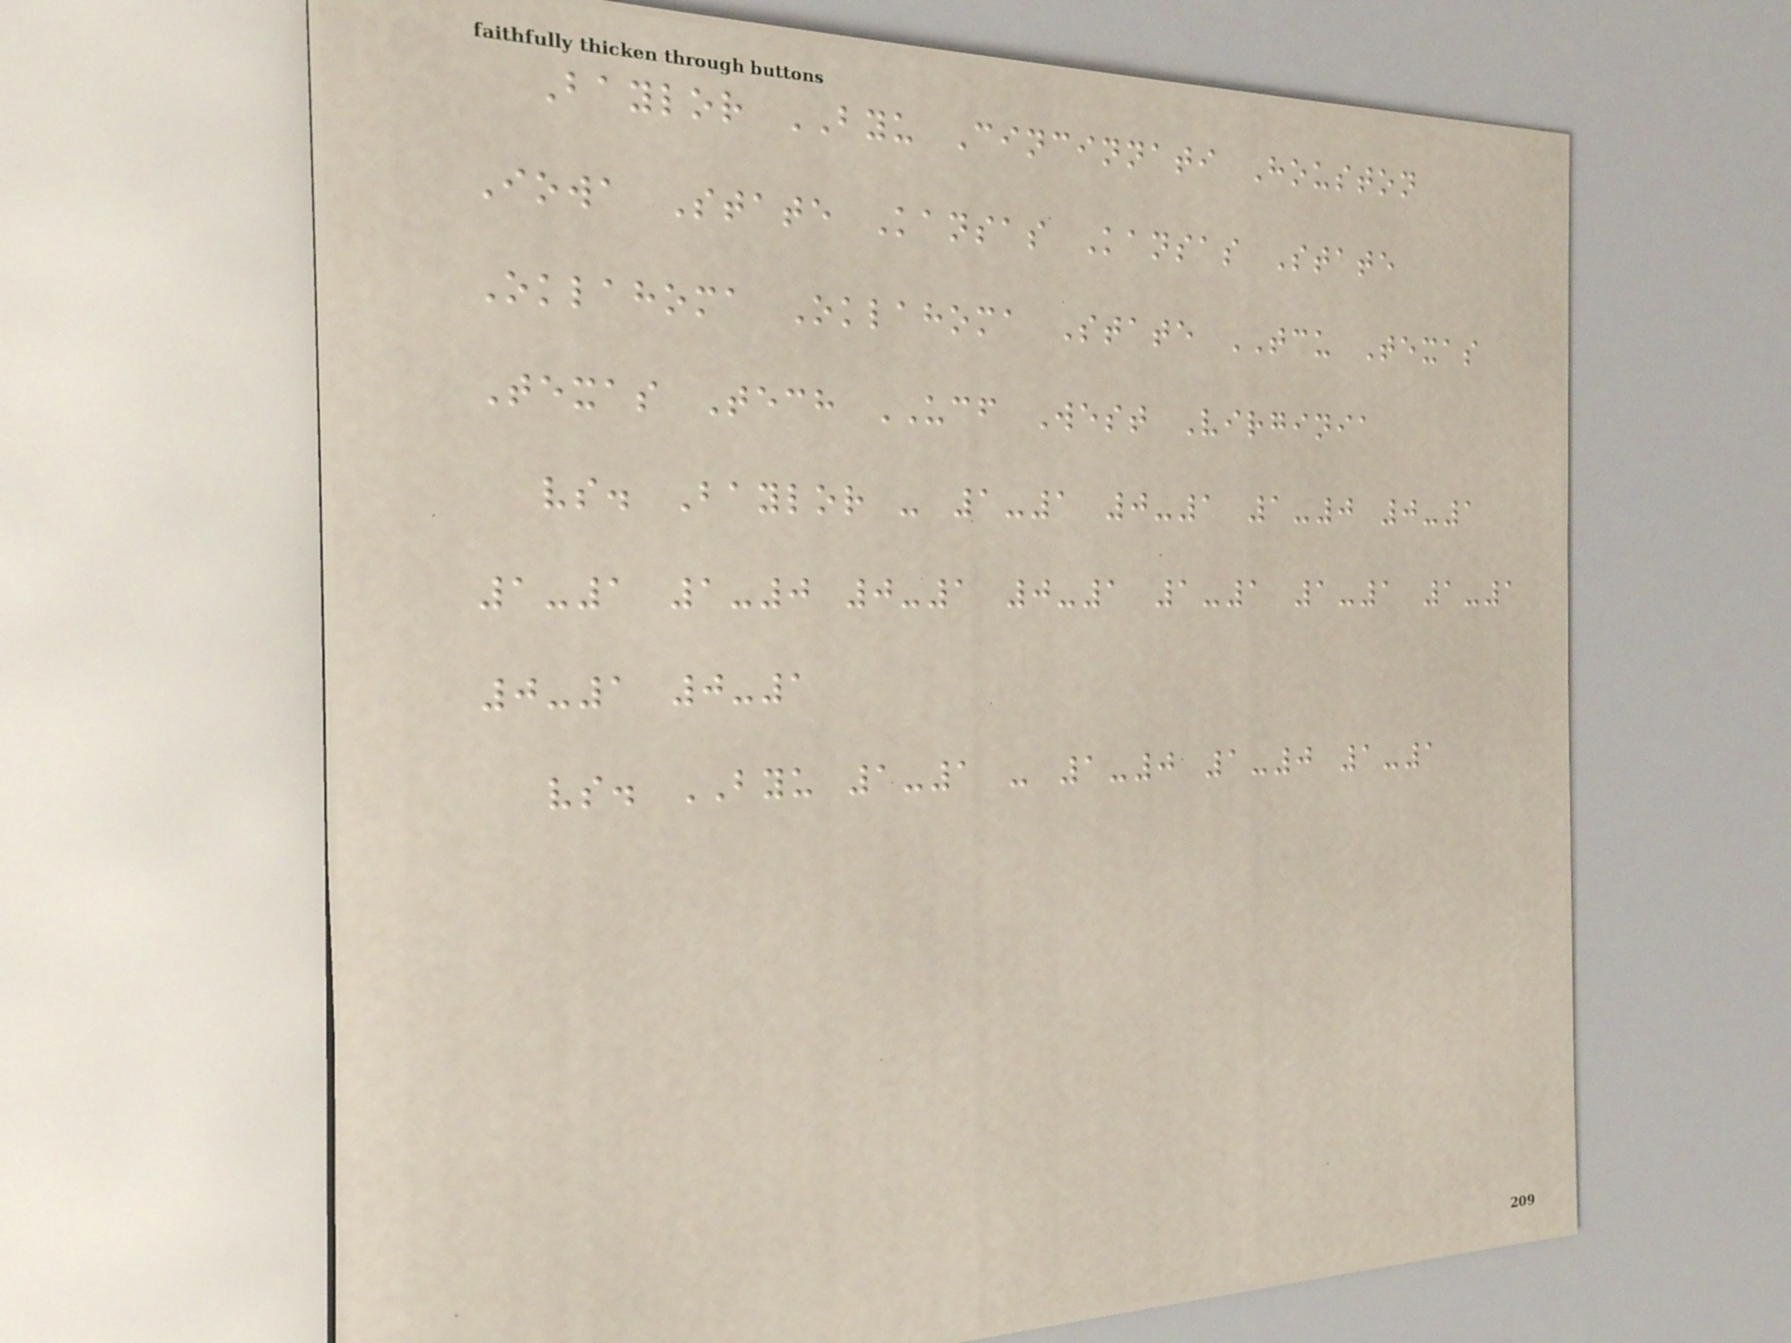Baylor BYU Cincinnati Houston
Iowa State Kansas Kansas State
Oklahoma Oklahoma State TCU Texas
Texas Tech UCF West Virginia
vs. Baylor - 1-1 0-1 1-0 0-1
1-1 1-0 0-1 0-1 1-1 1-1 1-1
0-1 0-1
vs. BYU 1-1 - 1-0 1-0 1-1
